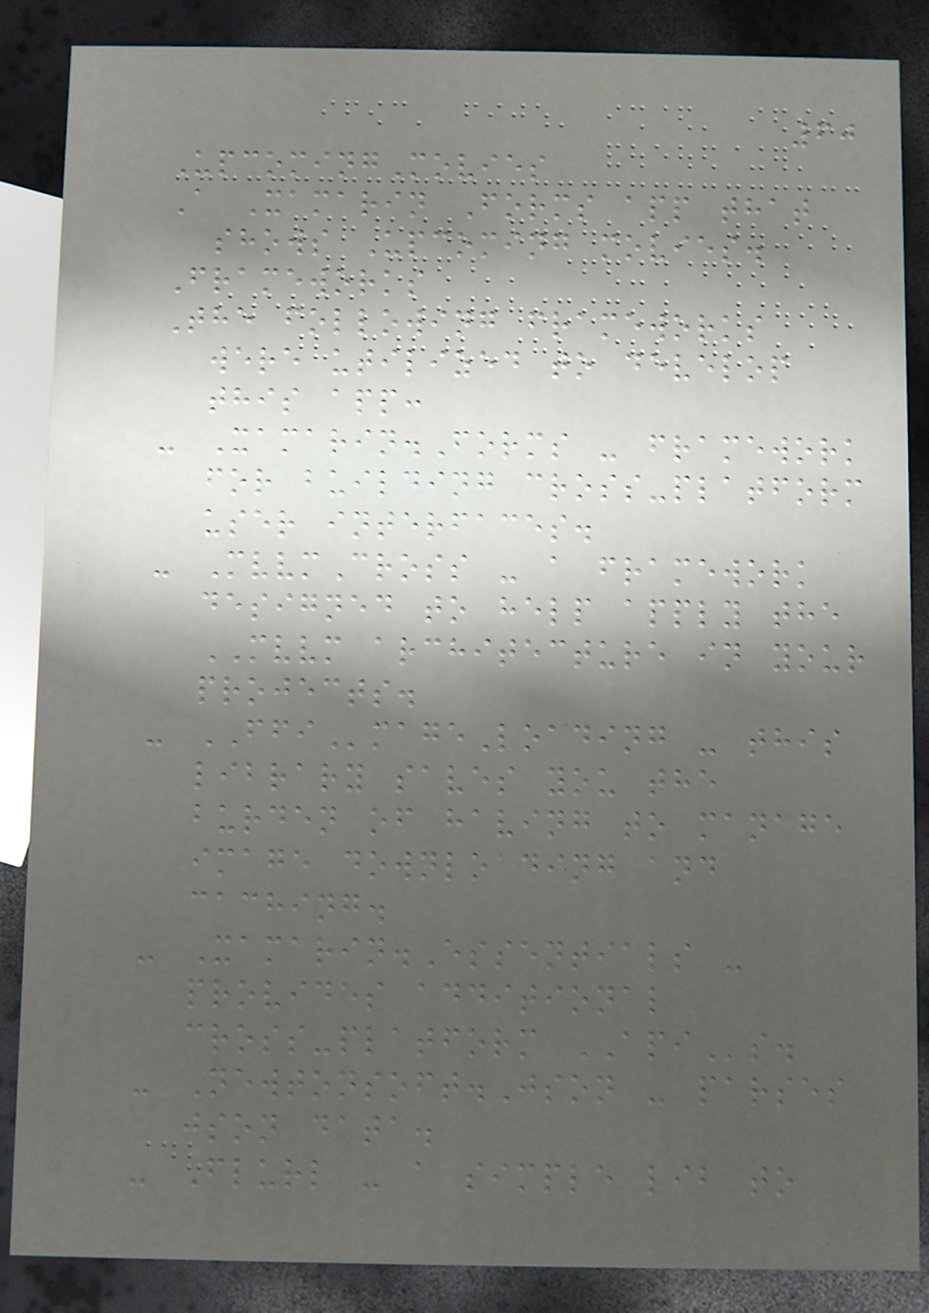60
UpcomingMovies
A Xamarin Forms app that
shows Upcoming movies.
Frameworks
The following frameworks
were utilized to develop
this app:
- Xamarin.Forms - framework
for building cross-platform
user interfaces.
- MvvmCross - a framework
designed to help apply the
MVVM architecture in your
projects.
- FFImageLoading - this
library saves you the
burden of having to manage
image downloading and
caching.
- Xamarin.Essentials -
provides additional
cross-platform APIs.
- Newtonsoft.Json - parses
json data.
- Flurl - a simple lib to
